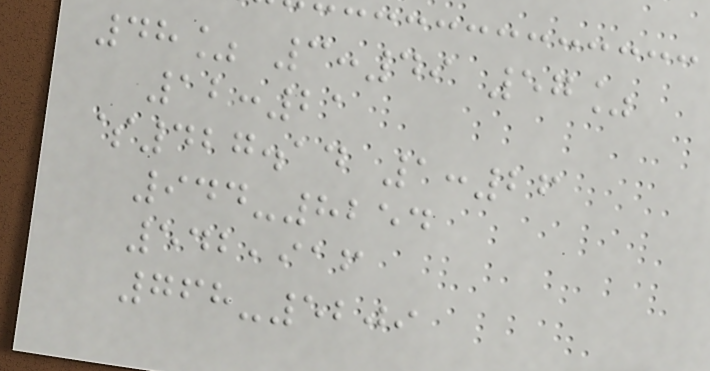48% 3:49 57%
12:21
$427.14 1:26
944-8254
542,916
768-5209
